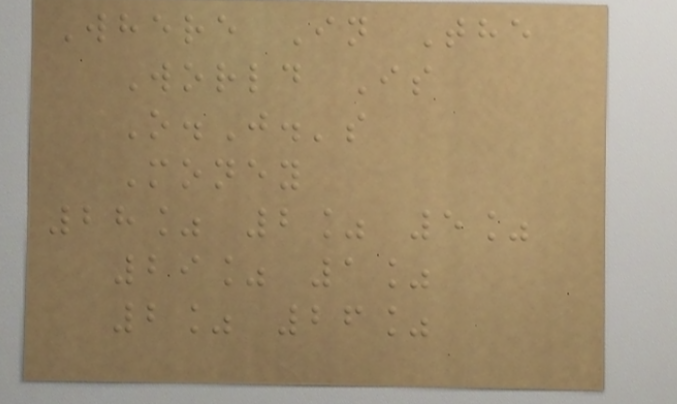Where In The
World Is
O.J.'s
Money
28% 2% 5%
29% 1%
2% 26%
